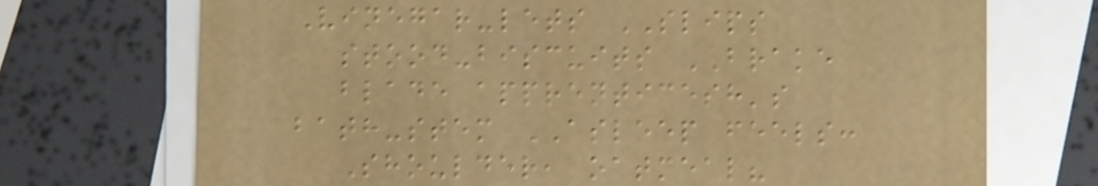Vinegar-lets SLIPS
stood-biscuits BRAKE
blade apprenticesh's
bath-stem ASLEEP feels:
Shoulder, oatmeal?
